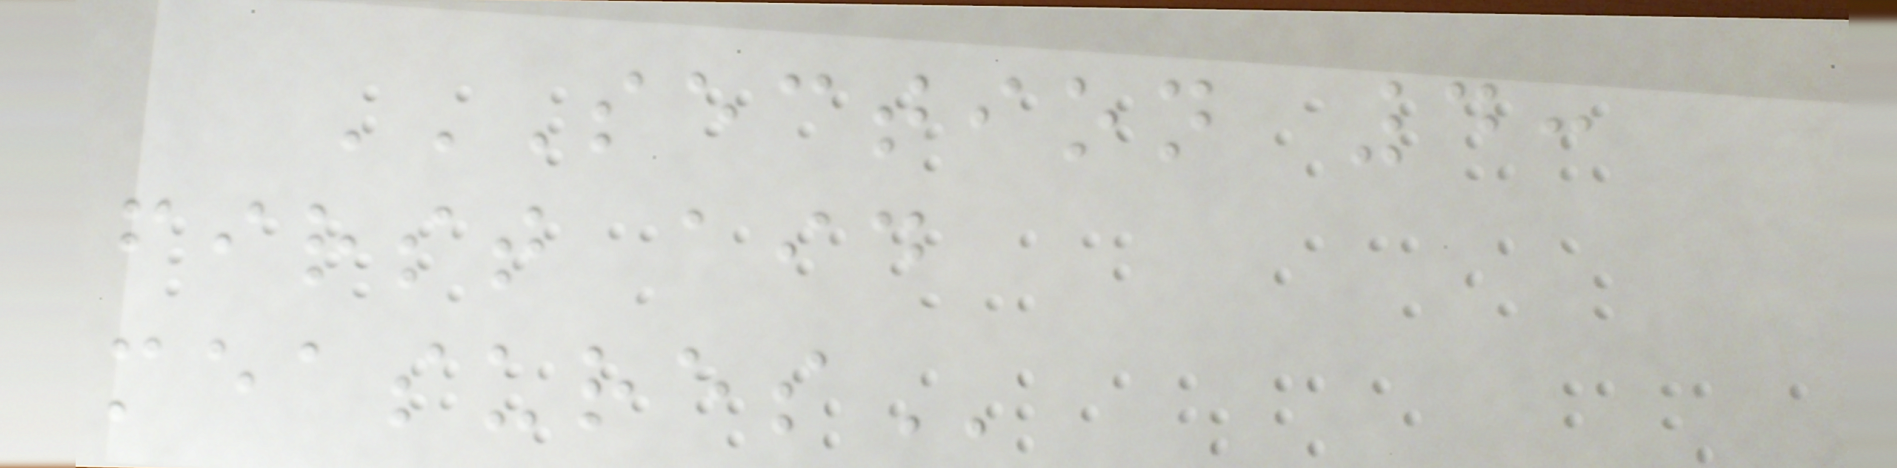SECTION 4:
FIRST AID
MEASURES
